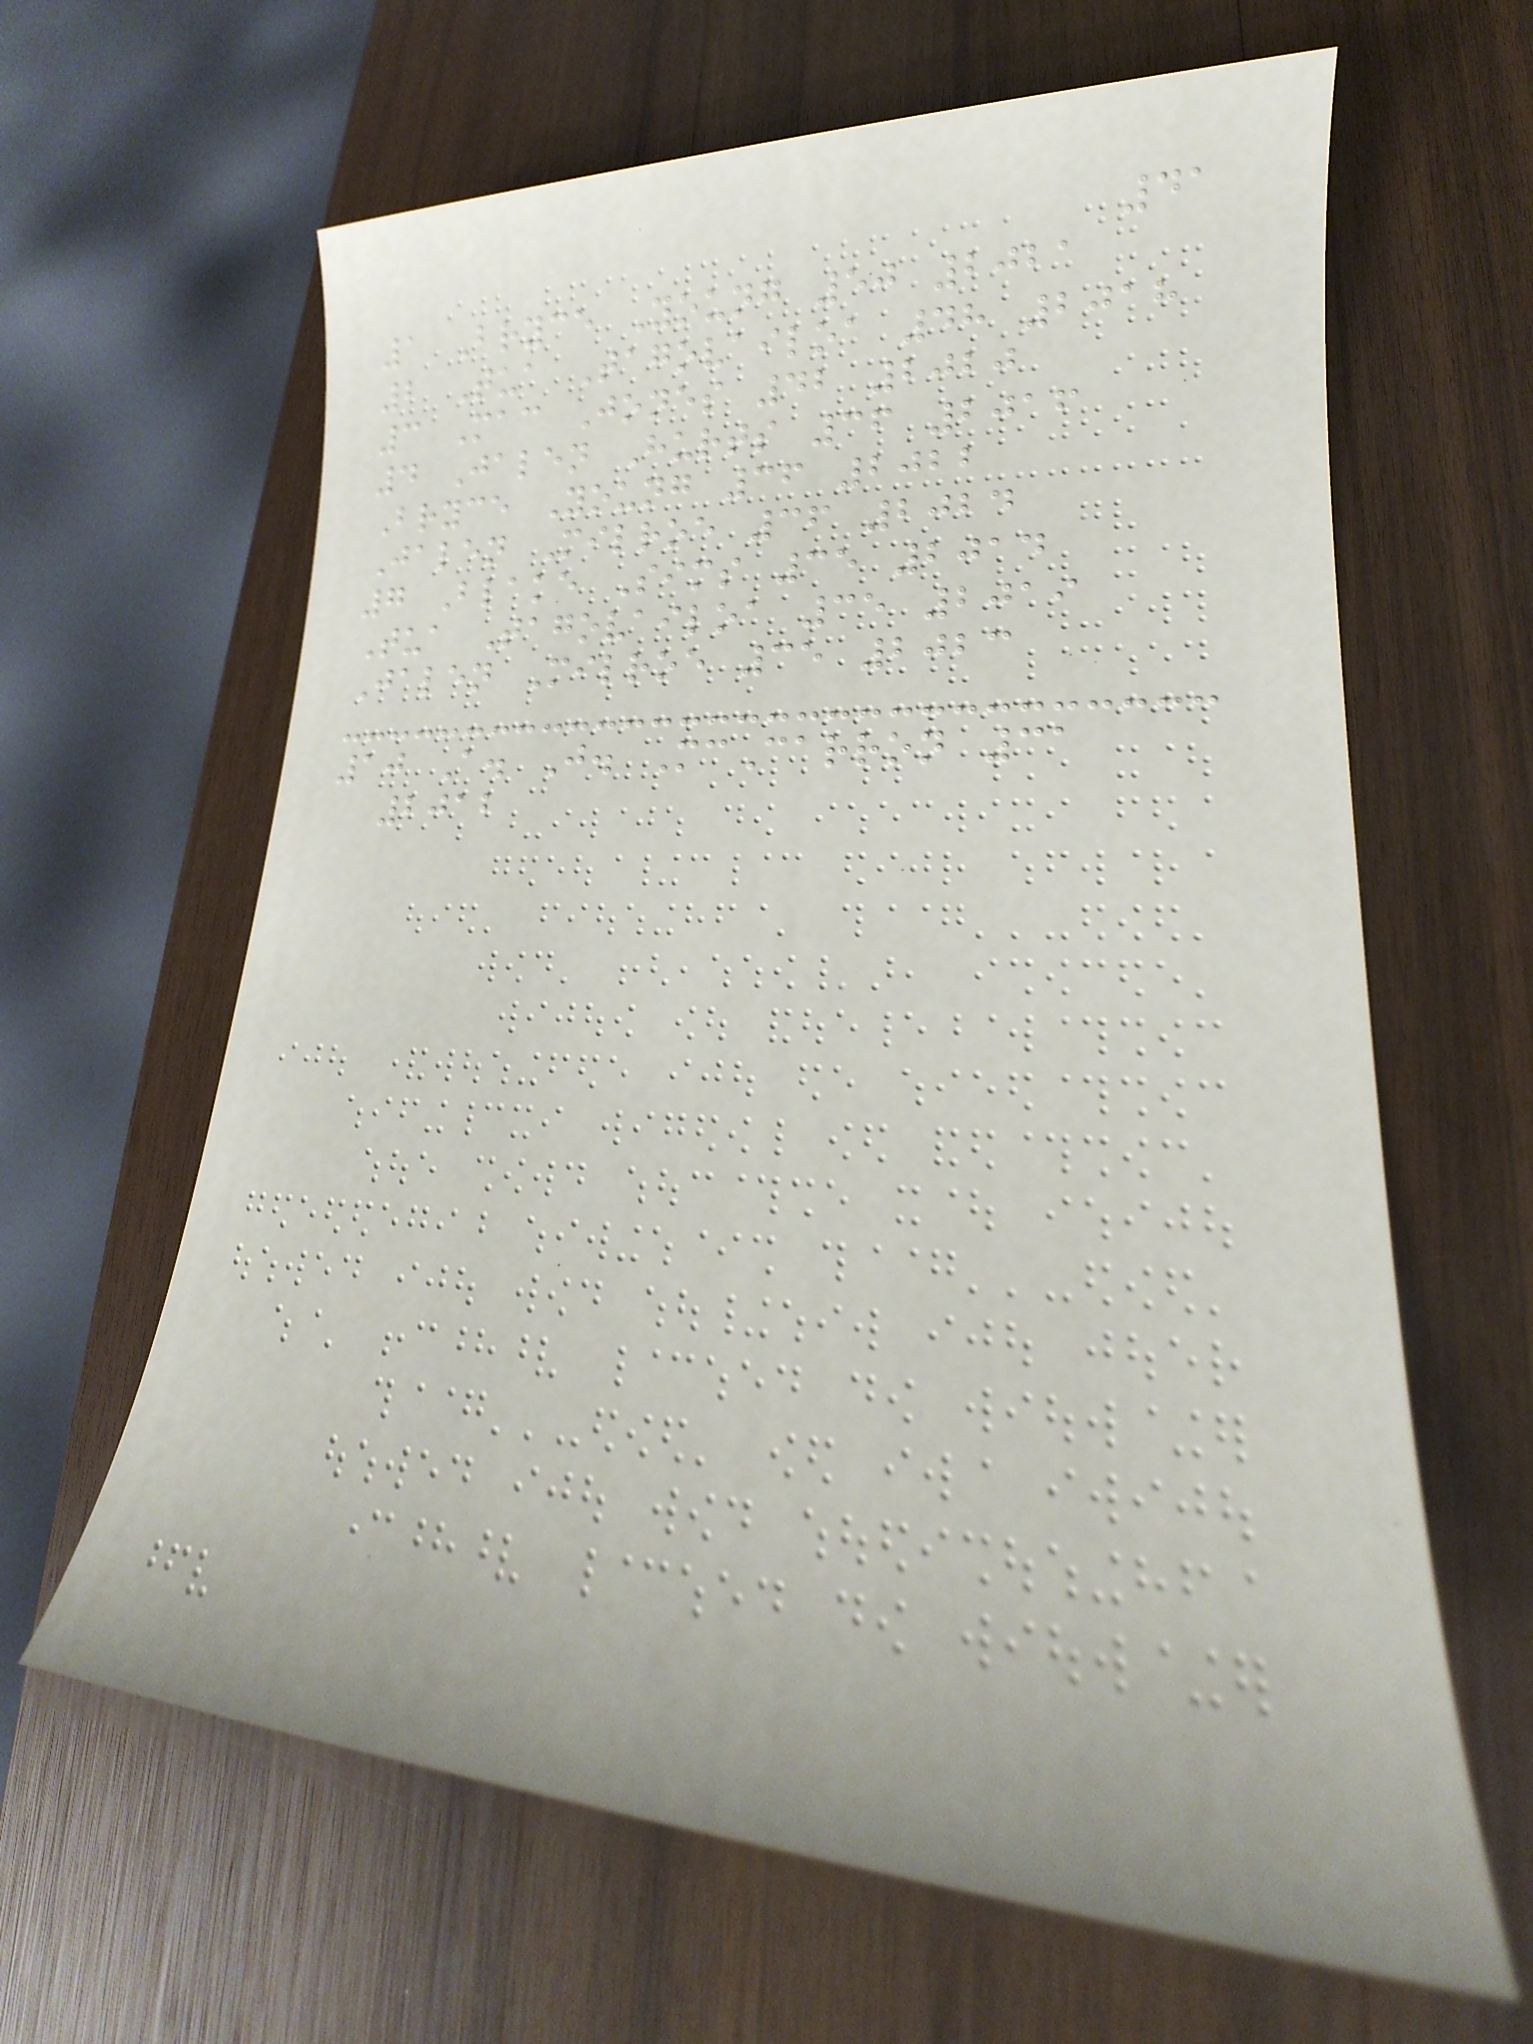41
1 Bryce Young 50 2021
2 Tua Tagovailoa 48 2018
3 Mac Jones 42 2020
4 Jalen Hurts 36 2016
Bryce Young 36 2022
Jalen Milroe 36 2024
7 Blake Sims 35 2014
Tua Tagovailoa 35 2019
Jalen Milroe 35 2023
10 A. J. McCarron 31
2012
